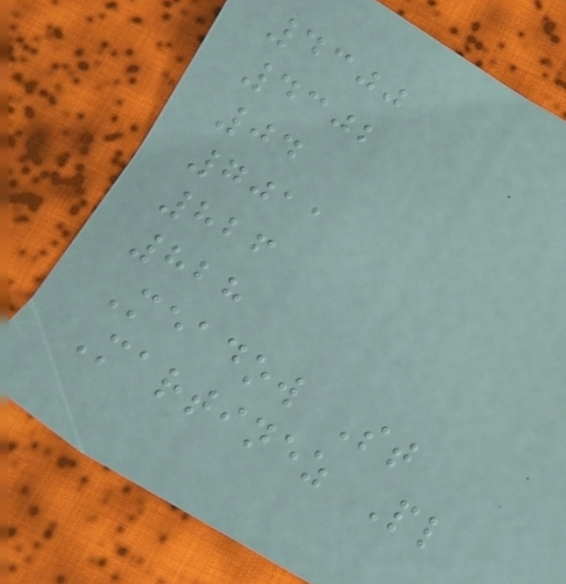4300
4302
04
7011
826
828
Meadow St
Martinez Pl
